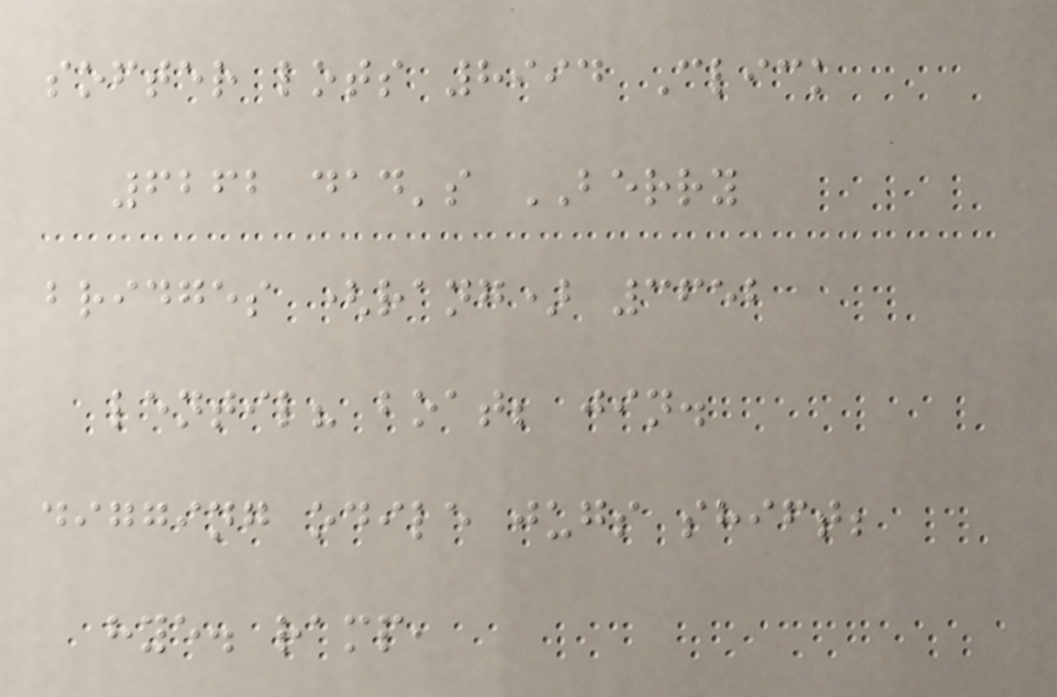softer lots 8994 Click
6262 dad's BERRY
bridges (rang) 3652
lentil? boat; jin.
digging odile jugs shift;
hye. ramp,
